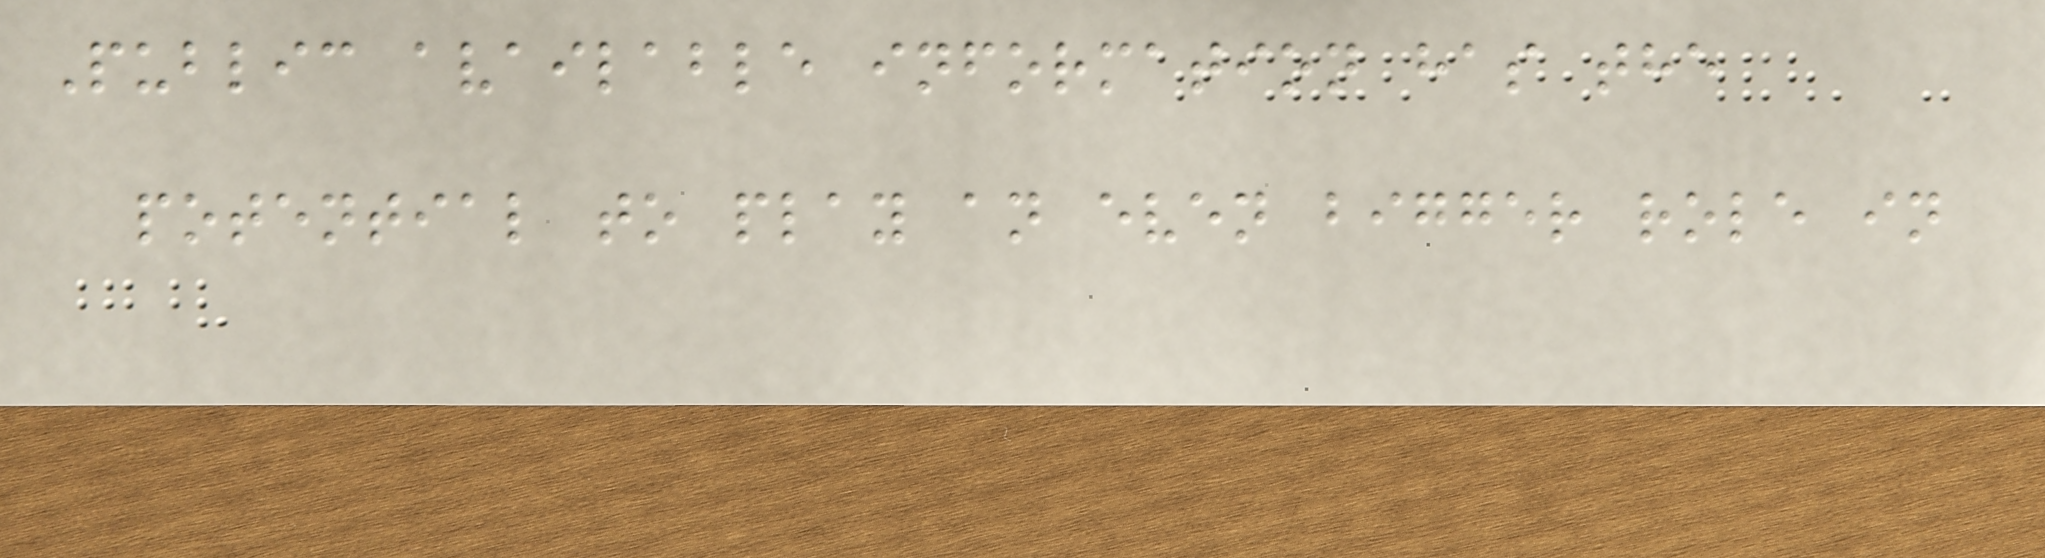Public available information has the
potential to play an even bigger role in
